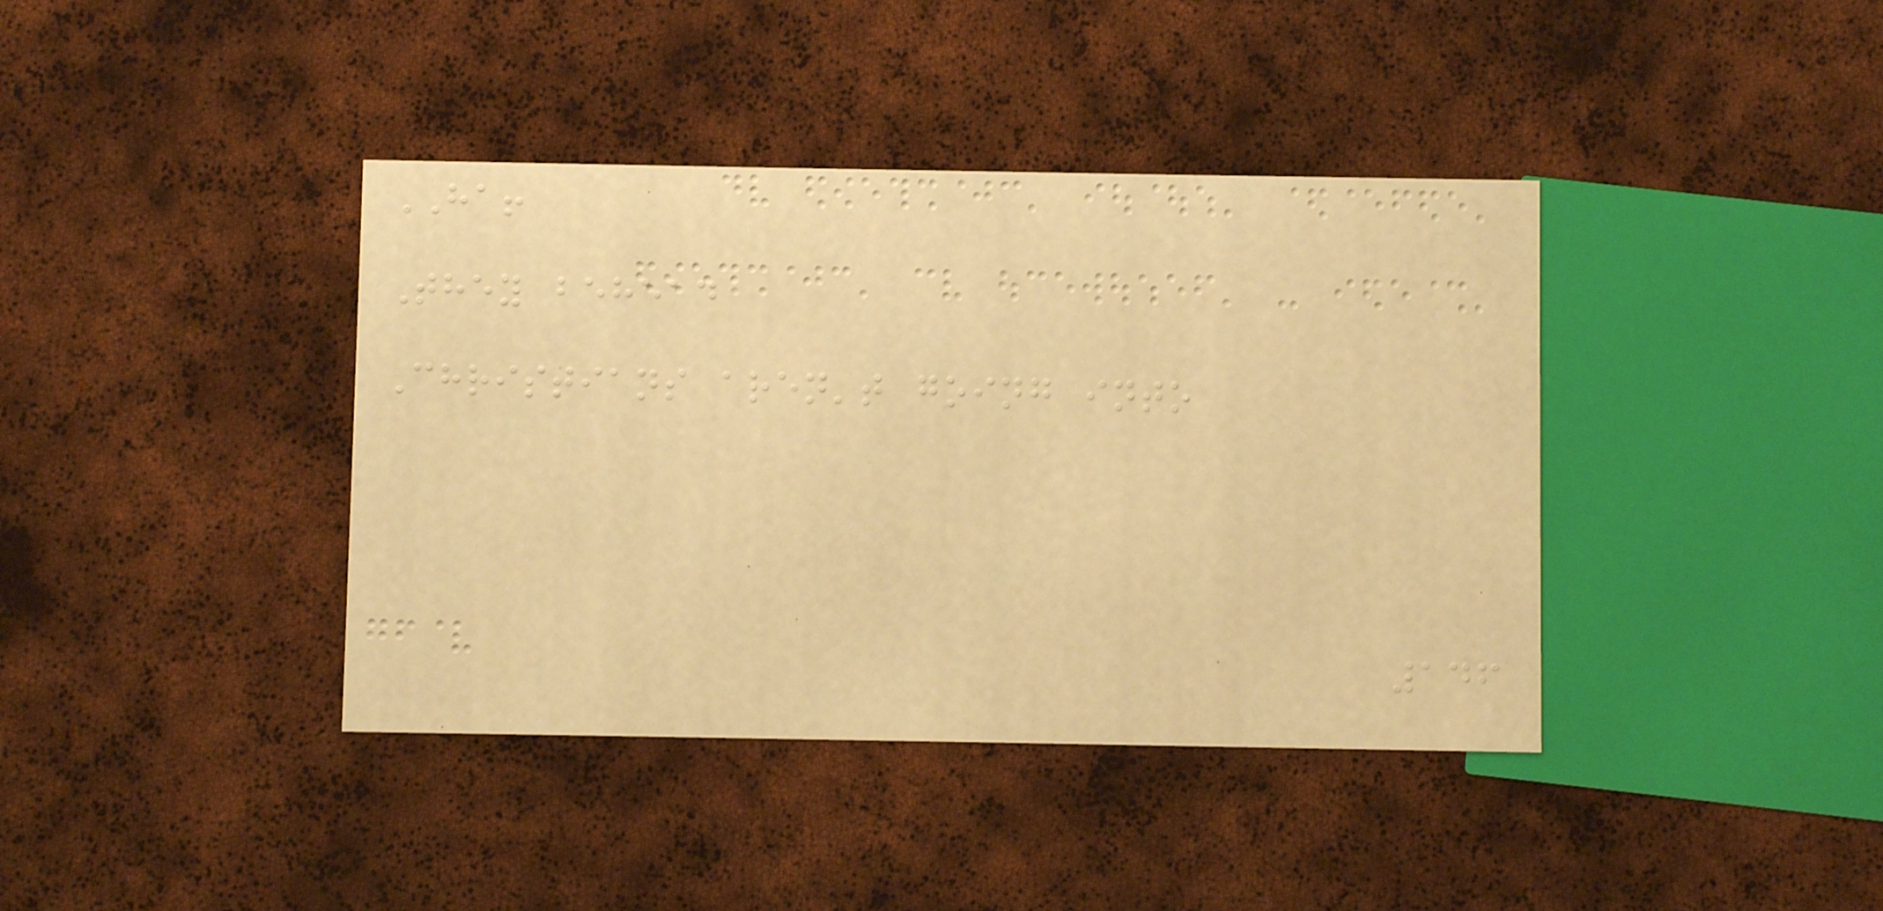HA!
They behead
Christians aren't going into
146
